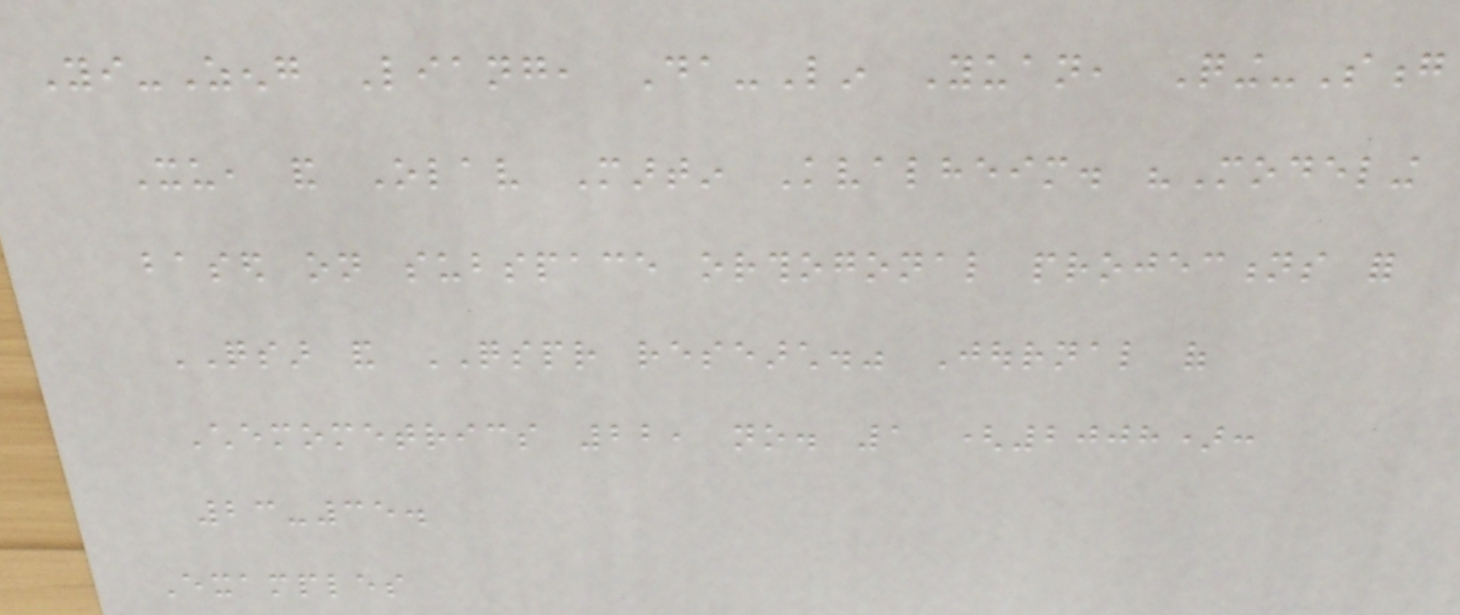Yi-Zeng Liang, Da-Lin Yuan, Qing-Song
Xu, and Olav Martin Kvalheim. "Modeling
based on subspace orthogonal projections for
QSAR and QSPR research." Journal of
Chemometrics 22, no. 1 (2008):
23-35.
Examples
